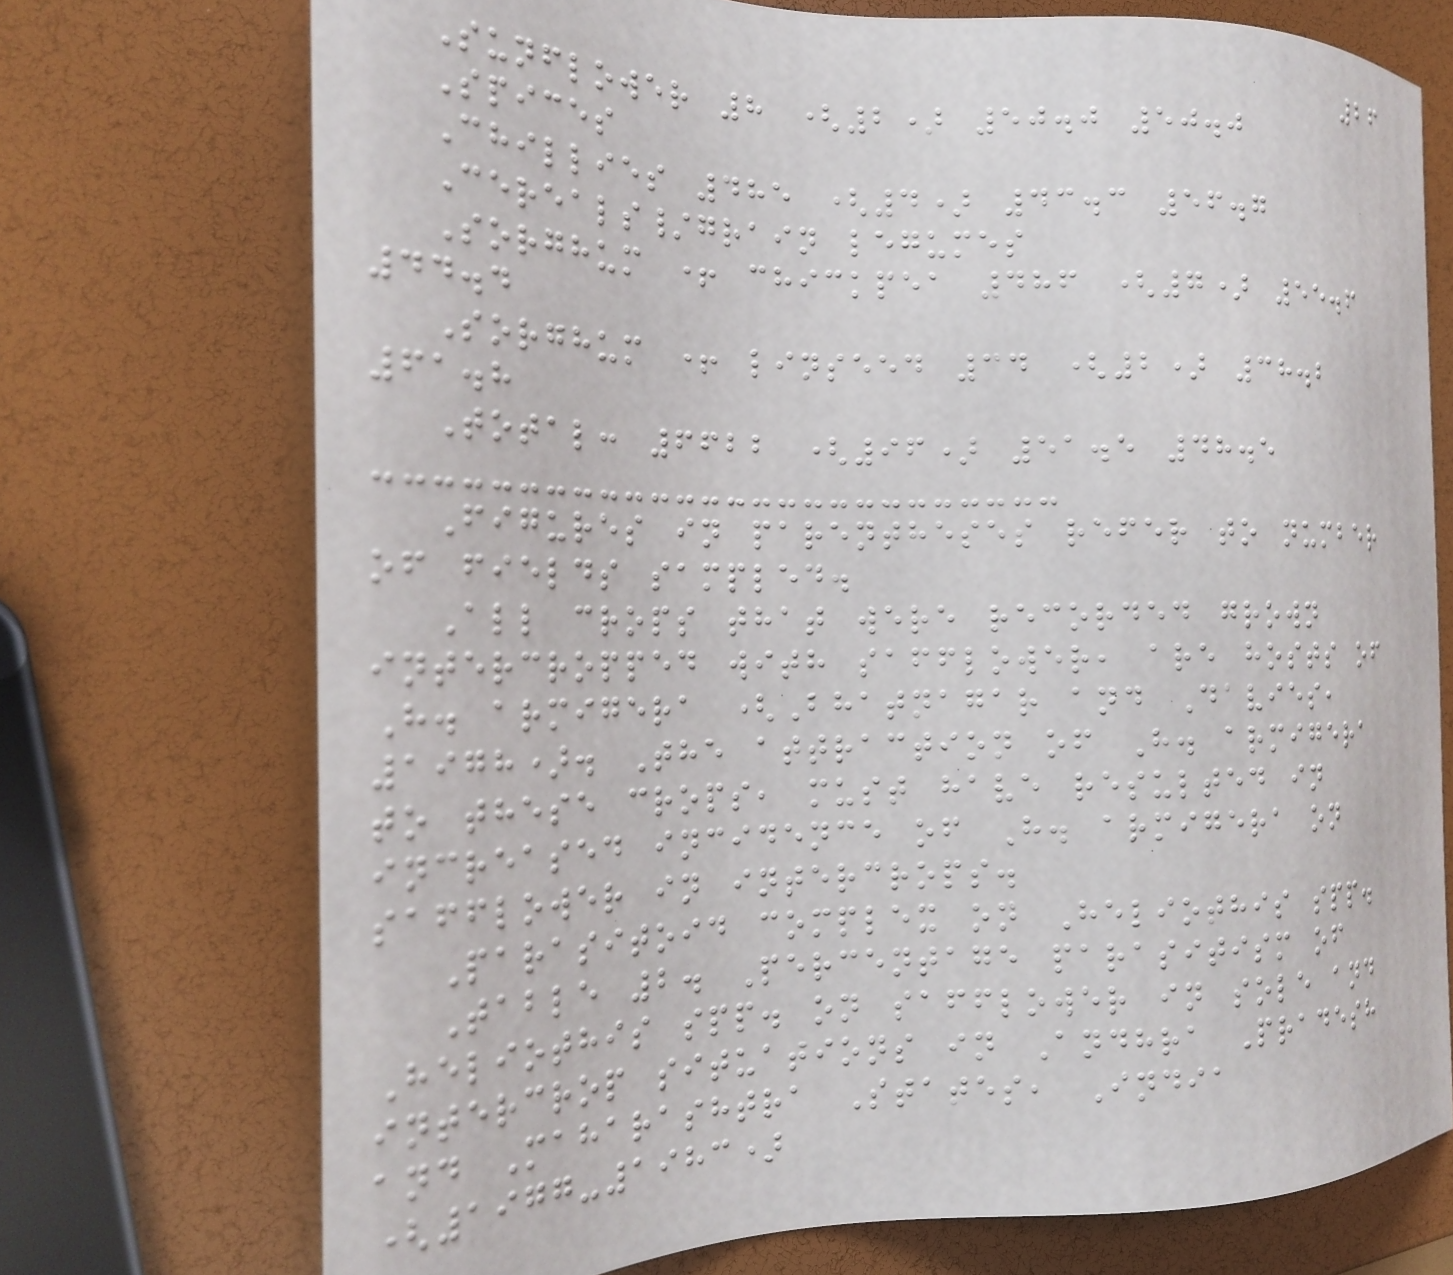26
Sunflower 8 (2) 50.0 50.0
Spices
Chillies 485 (4) 43.3 56.7
Cereals/grain legumes
Sorghum + chickpea 486 (7) 55.6
44.4
Sorghum + linseed 34 (2) 38.2
61.8
Total: 6622 (96) 51.5 48.5
Figures in parentheses refer to number
of fields sampled.
All crops that were recorded grown
intercropped with safflower, are hosts of
H. armigera (Bhatnagar and Davies,
1978). The attraction of H. armigera
to these crops, must have resulted in
increased incidence of H. armigera on
safflower in intercrops.
Parasitoid complex on Heliothis spp.
Table 2. Percentage parasitism of
Heliothis spp. on safflower in sole and
intercrop situations in Andhra Pradesh
and Maharashtra States, India
(1977-1983)
